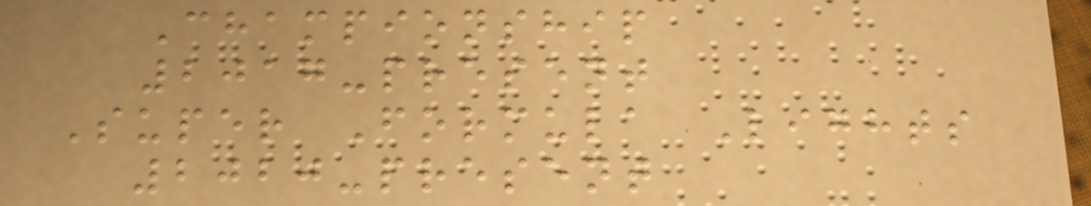Championship
2017-present
Super Formula Lights
2020-present
